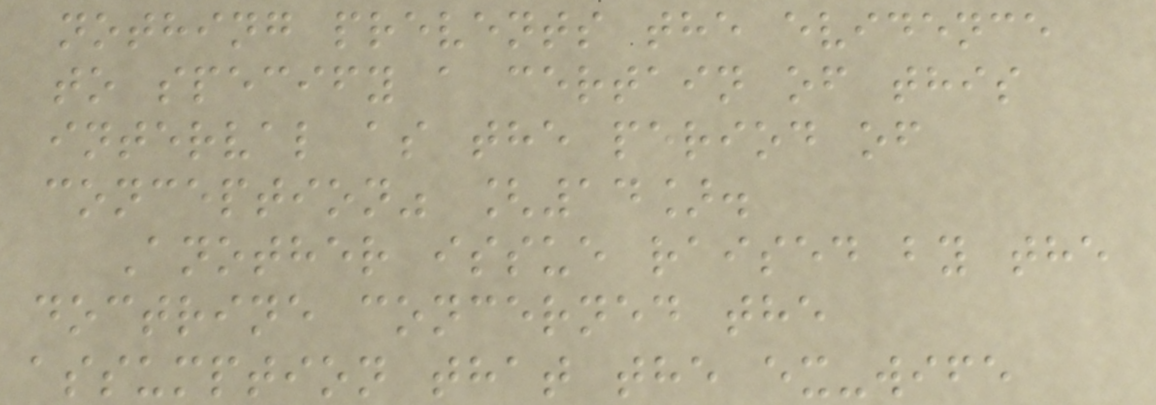nothing prevents the evidence
to specify a certain of this
interval as the period of
conception" [14].
Another issue raised by the
doctrine concerned the
assumption that the ex-wife
